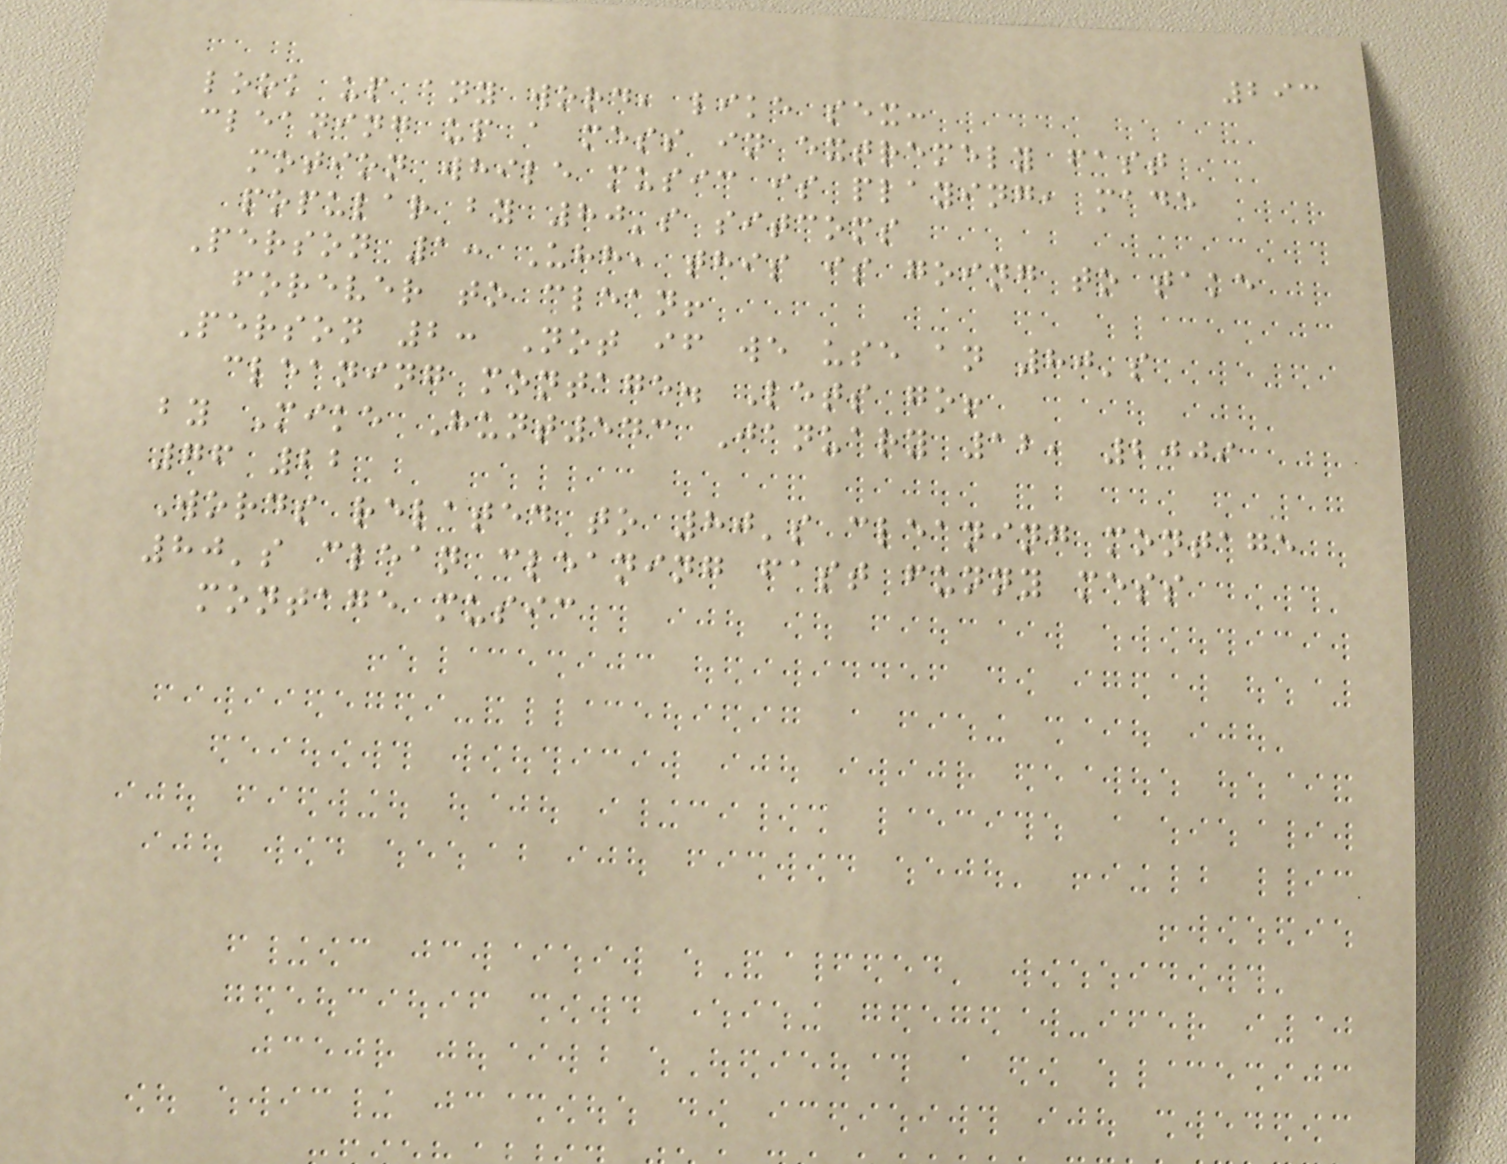293
look up any word, like sex:
cleaning up a mess in extremely fast
motion while music is playing, made
popular by 80's sitcoms
Person 1: Uhh, this is going to take
forever to clean!
Person 2: Not if we use an 80's
cleaning montage. Lets go!
by Mike Hunt543 January 12, 2009
76 22
Words related to 80's cleaning montage
80's clean cleaning fast funny mess
montage music
